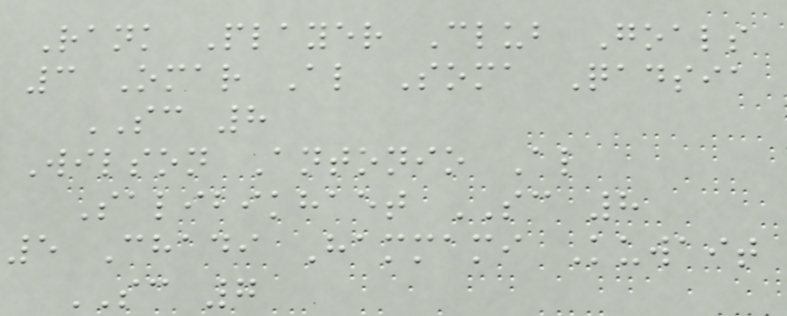Rank Player Club Goals
3 Omar Al Soma Qadsia
SC 8
Wilson Antonio Al
Salibikhaet SC 8
5 Chadi Hammami Kuwait
SC 7
